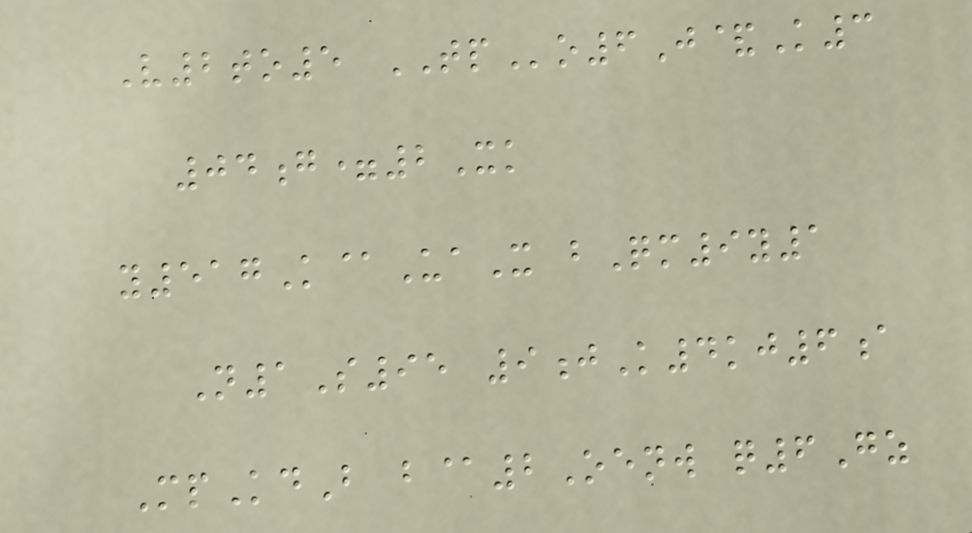V2to5 TPo6J&K3
04g=2Xk
y517K@UaX bQm9y1
N1S95 9jK4kj6a
MpKdB b@2Oenw q6Gz
